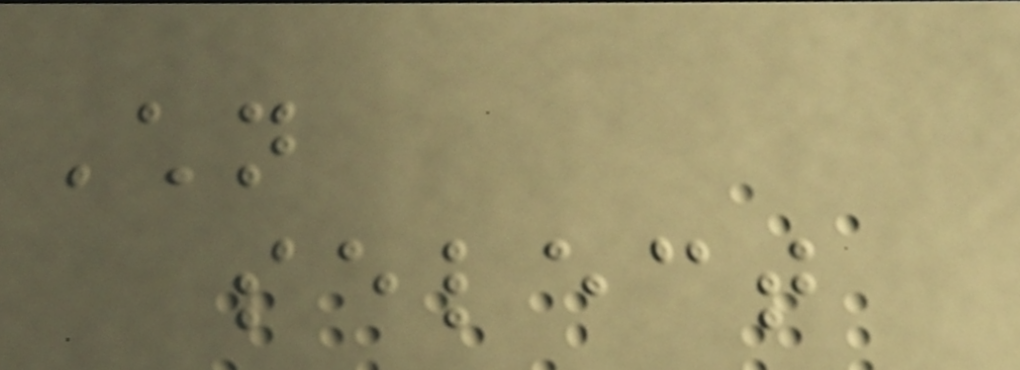Children
select
